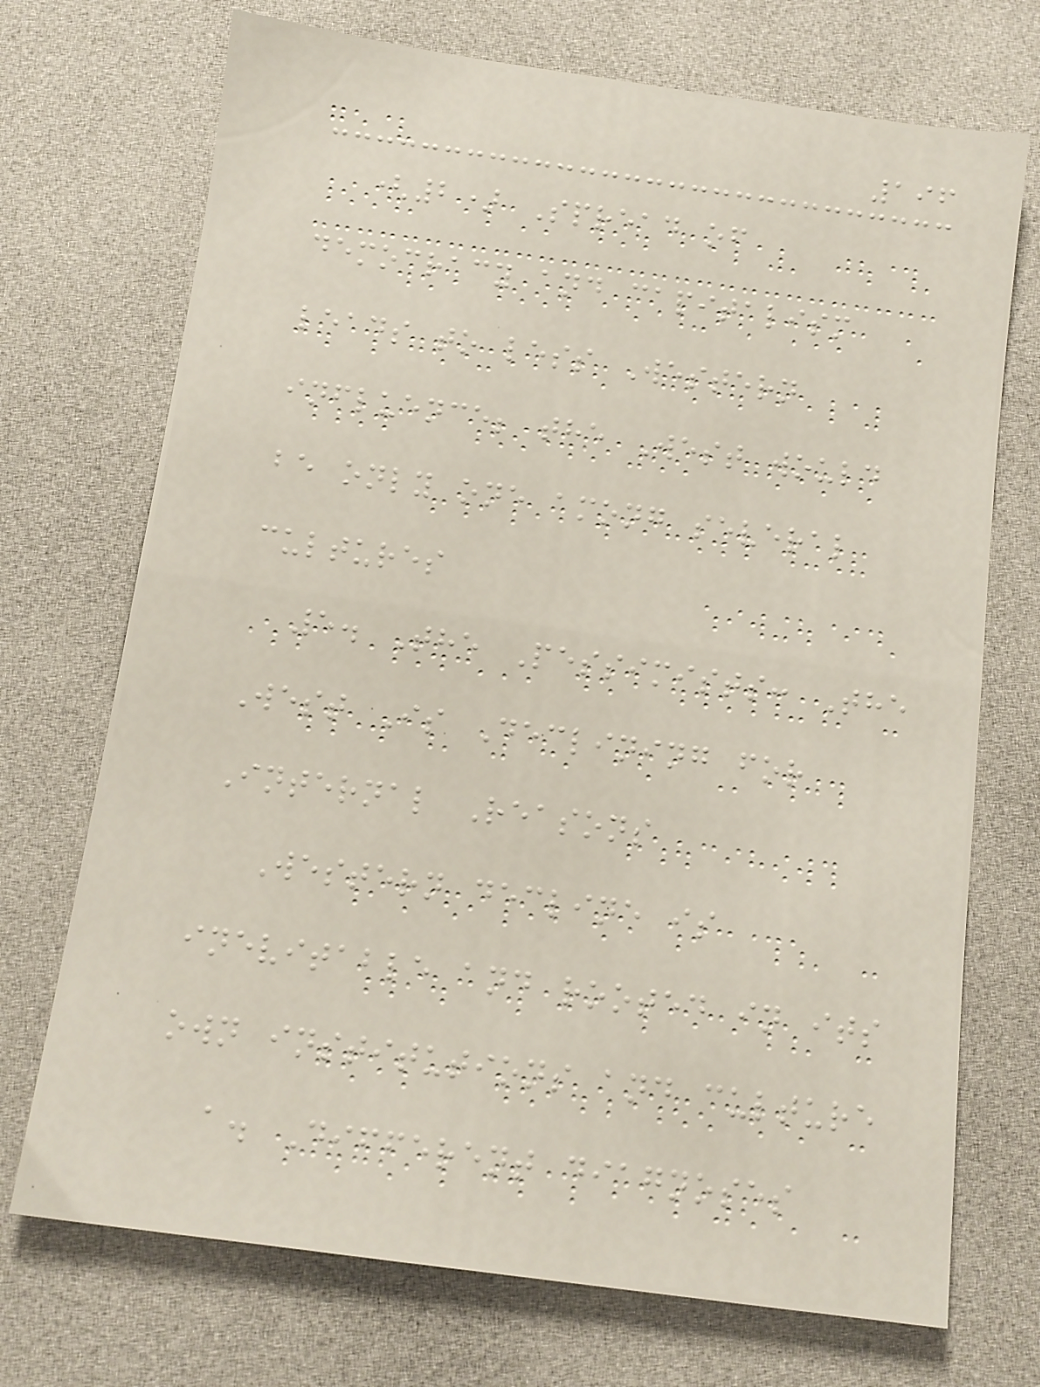196
(2) Spread of
democracy and capitalism
leads to less Western
influence; the West would
be only one among several
cultures
5. The Pessimists: The
West Is Declining for
Internal Reasons
Western decline is
inevitable and rooted in its
own institutions and culture
a. Different diagnoses
